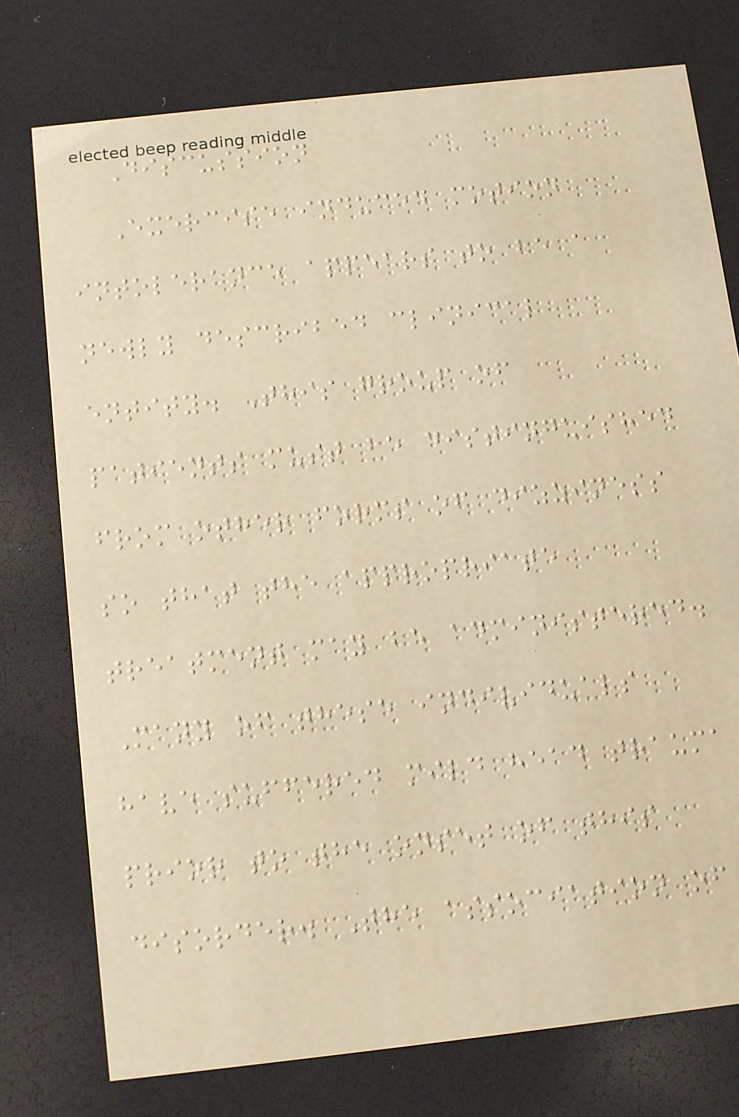Discussion
Exercise induced motion
intolerance appears to be a
newly described clinical
entity. This group of
patients must be distinguished
from other forms of dizziness
so that the appropriate
treatment may be administered.
Many of these individuals
have suffered mild head trauma
prior to the onset of this
disorder. The association of
